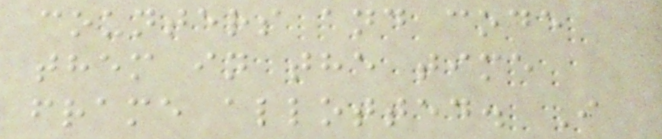counters and code
them in the time
frame allotted. I
